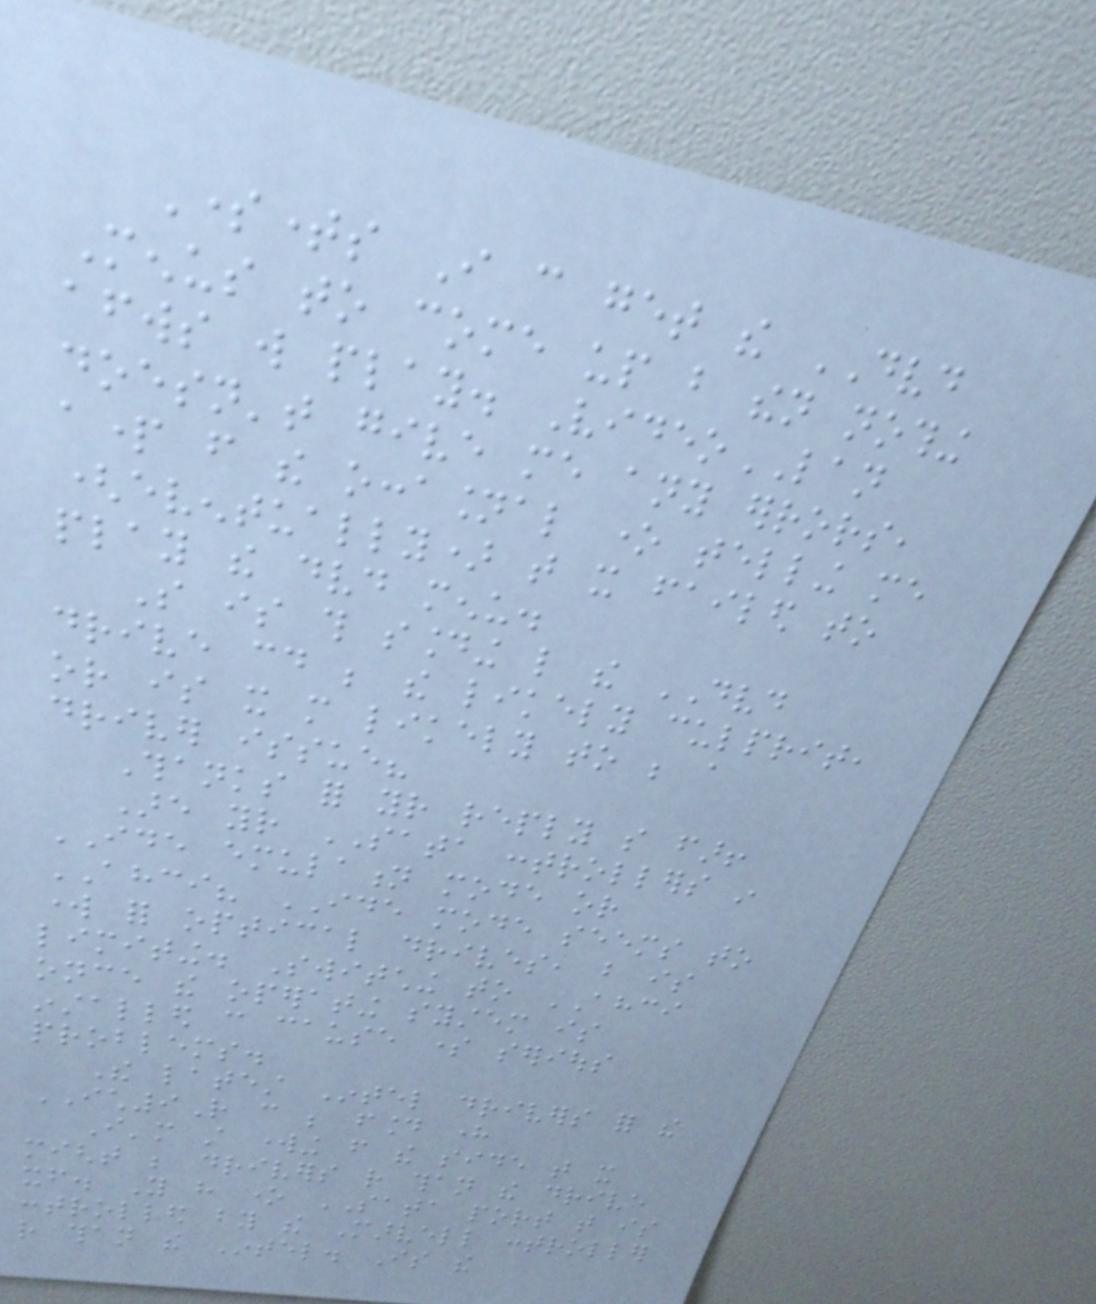Sometimes I can get the DVD
Menus to come up but then nothing
afterwards will play. VideoLAN
doesn't give me any errors,
apart from the occasional one telling me
(eventually) that it failed to
play the dvd menu.
So is this sounding like the DVD
drive could be the likely culprit,
or is it more likely to be a
driver issue?
Thanks for your reply so far!
Are your SATA controllers in
IDE emulation mode or
AHCI? IDE mode seems to
work for optical drives, but is
limiting. Switching to AHCI
once the operating system is
installed can cause some serious
problems.
The latest Intel drivers for the
ICH9R can be found here
I'm still working from the side that it
might be drivers rather than the drive
itself. You have one SATA port that is
controlled by the Marvell controller
rather than the Intel. Is the
